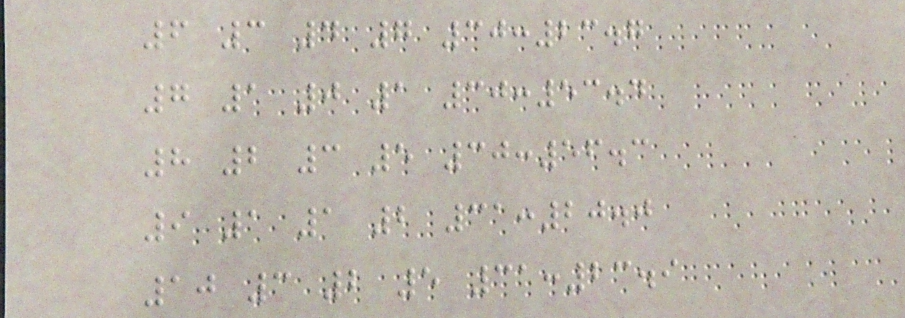6 3 4 7 30:23.7
7 1 0 1 30:53.4
8 2 3 5 30:56.3
9 1 1 2 31:20.0
10 3 2 5 31:23.9
